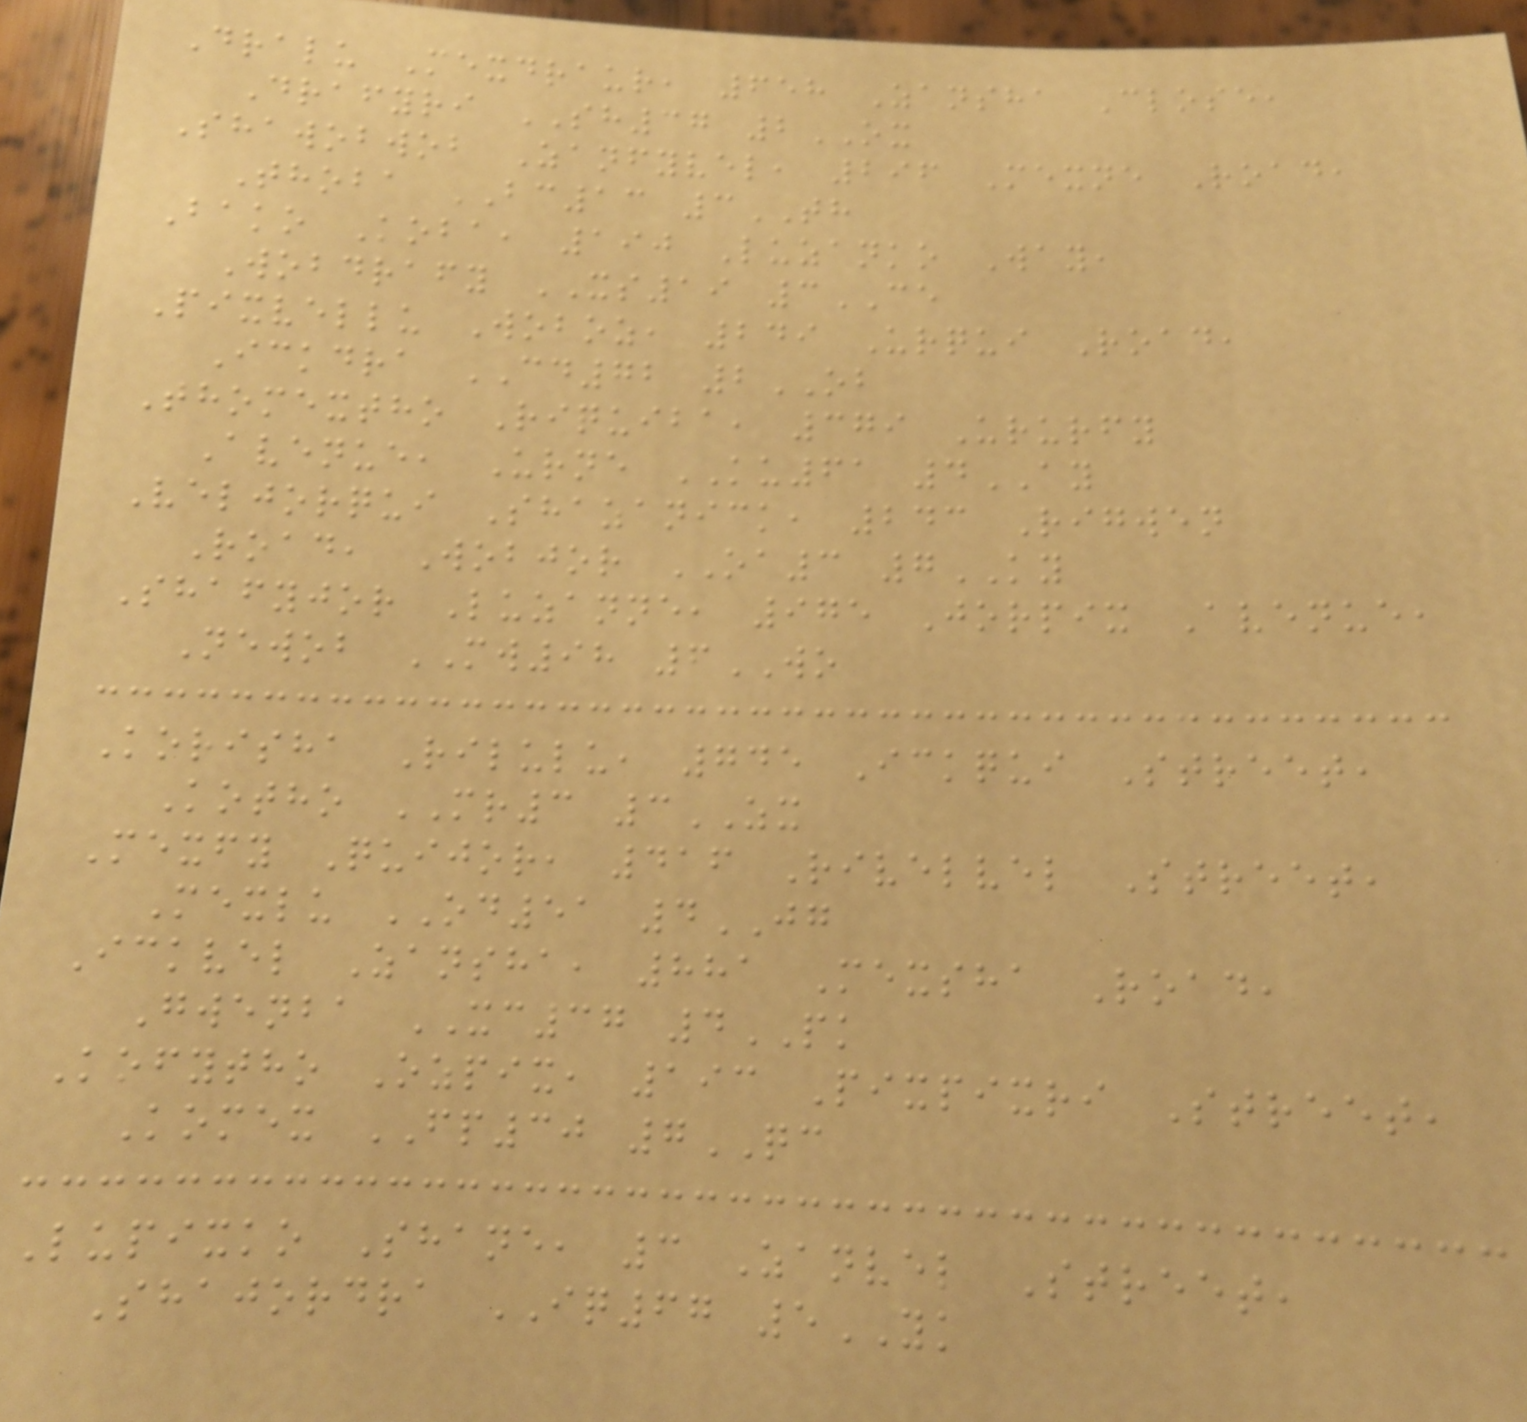Dralu Mexdraur, 658 Zansha Close,
Drafyri SH37 2OX
Shawobwob Zanfyvel, 296 Mexne Road,
Thoba BC13 3TH
Bako Koba, 190 Luzanko Way,
Wobdrafy XS19 3CE
Pixvellu Woboz, 249 Urqui Road,
Ickdra CD72 2OB
Thomextho Riquiba, 379 Ururfy
Avenue, Urne KU61 4AY
Veljorqui Shazanick, 243 Rigwen
Road, Wobjor OA3 7KY
Shafyjor Luzanne, 975 Jorpix Avenue,
Newob MW98 6WO
Korisha Rilulu, 745 Ickqui Street,
Kotho MR3 3ZX
Mexfy Quijor, 416 Rivelvel Street,
Mexlu OD51 4JG
Ickvel Zansha, 881 Mexsha Road,
Gwenba XC37 4PK
Kofytho Ozpix, 193 Pixpixri Street,
Komex FP30 7QC
Lupixko Shane, 3 Zanvel Street,
Shajordra IQ67 5YK
